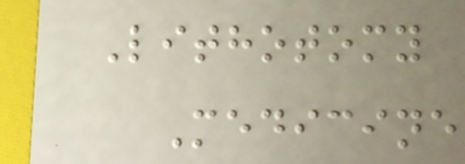Lithotomy
Medicine
